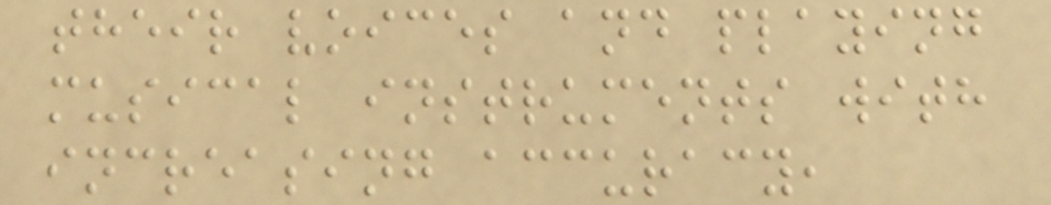their voices and playing
musical instruments with
increasing accuracy,
